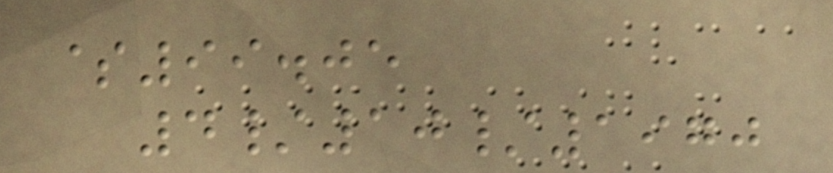$99.05
4/10/1970
